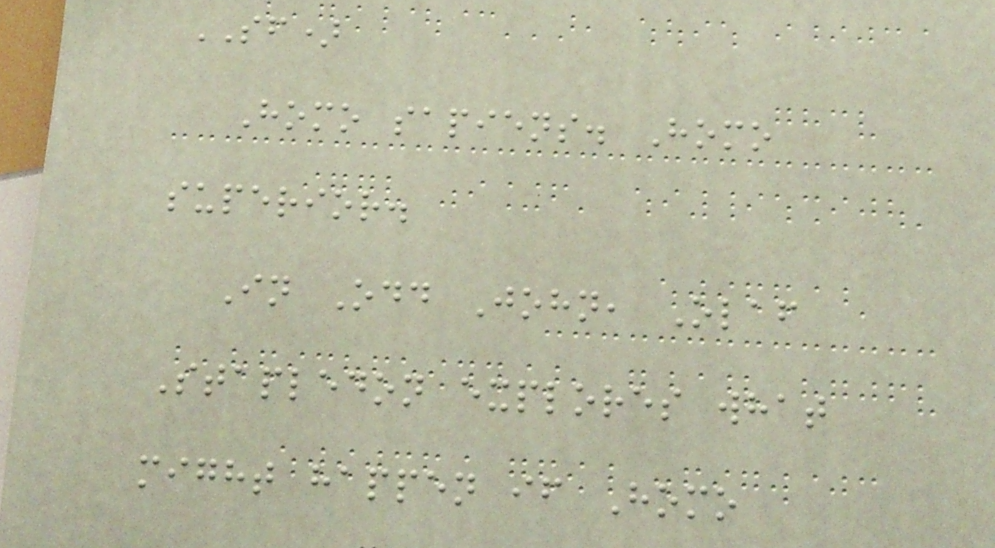SF)
Homo sapiens. Homo
superior.
In Odd John, Olaf
Stapledon explores what
might happen if Homo
